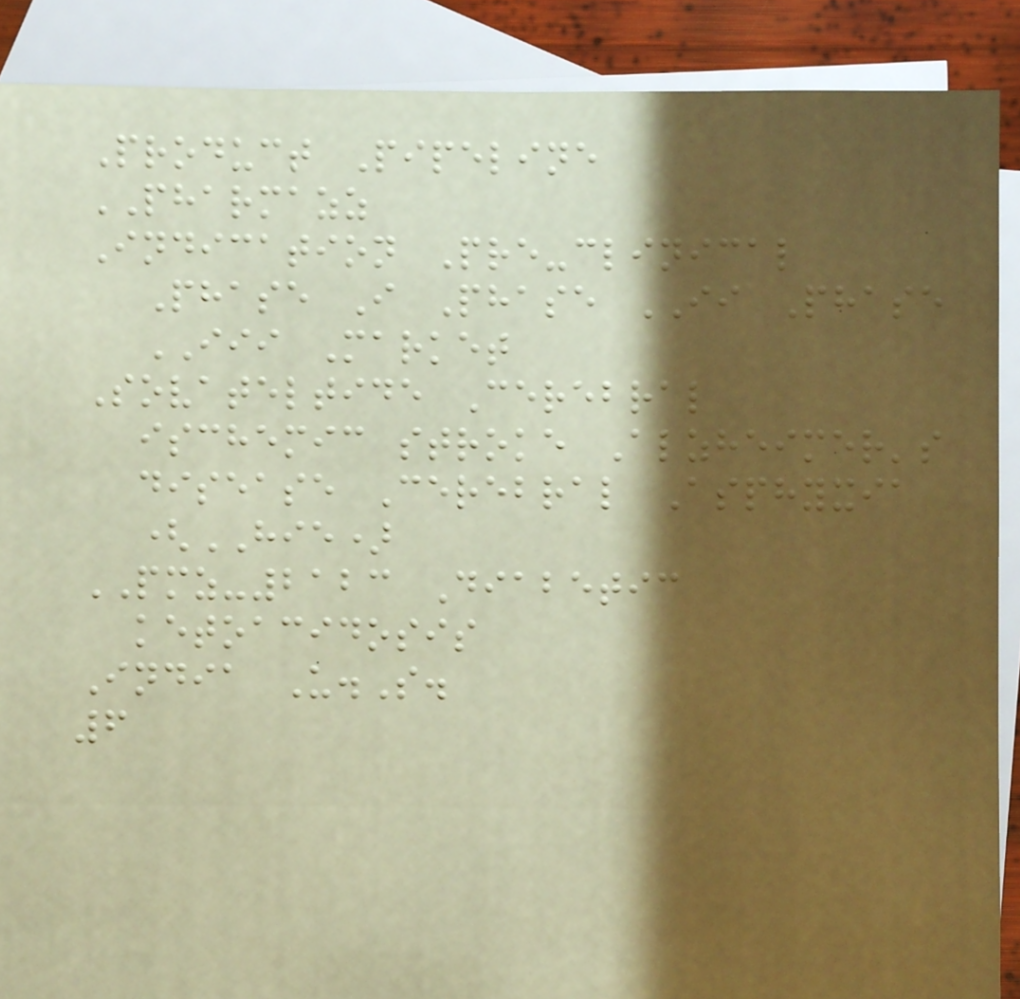Product Pipeline
PHARMAZZ
Indication Pre-clinical
Phase I Phase II Phase
III Market
Sovateltide Cerebral
ischemic stroke Alzheimer's
disease Cerebral Asphyxia
(HIE)
PMZ-2123 Diabetic
ketoacidosis
India U.S.
6
